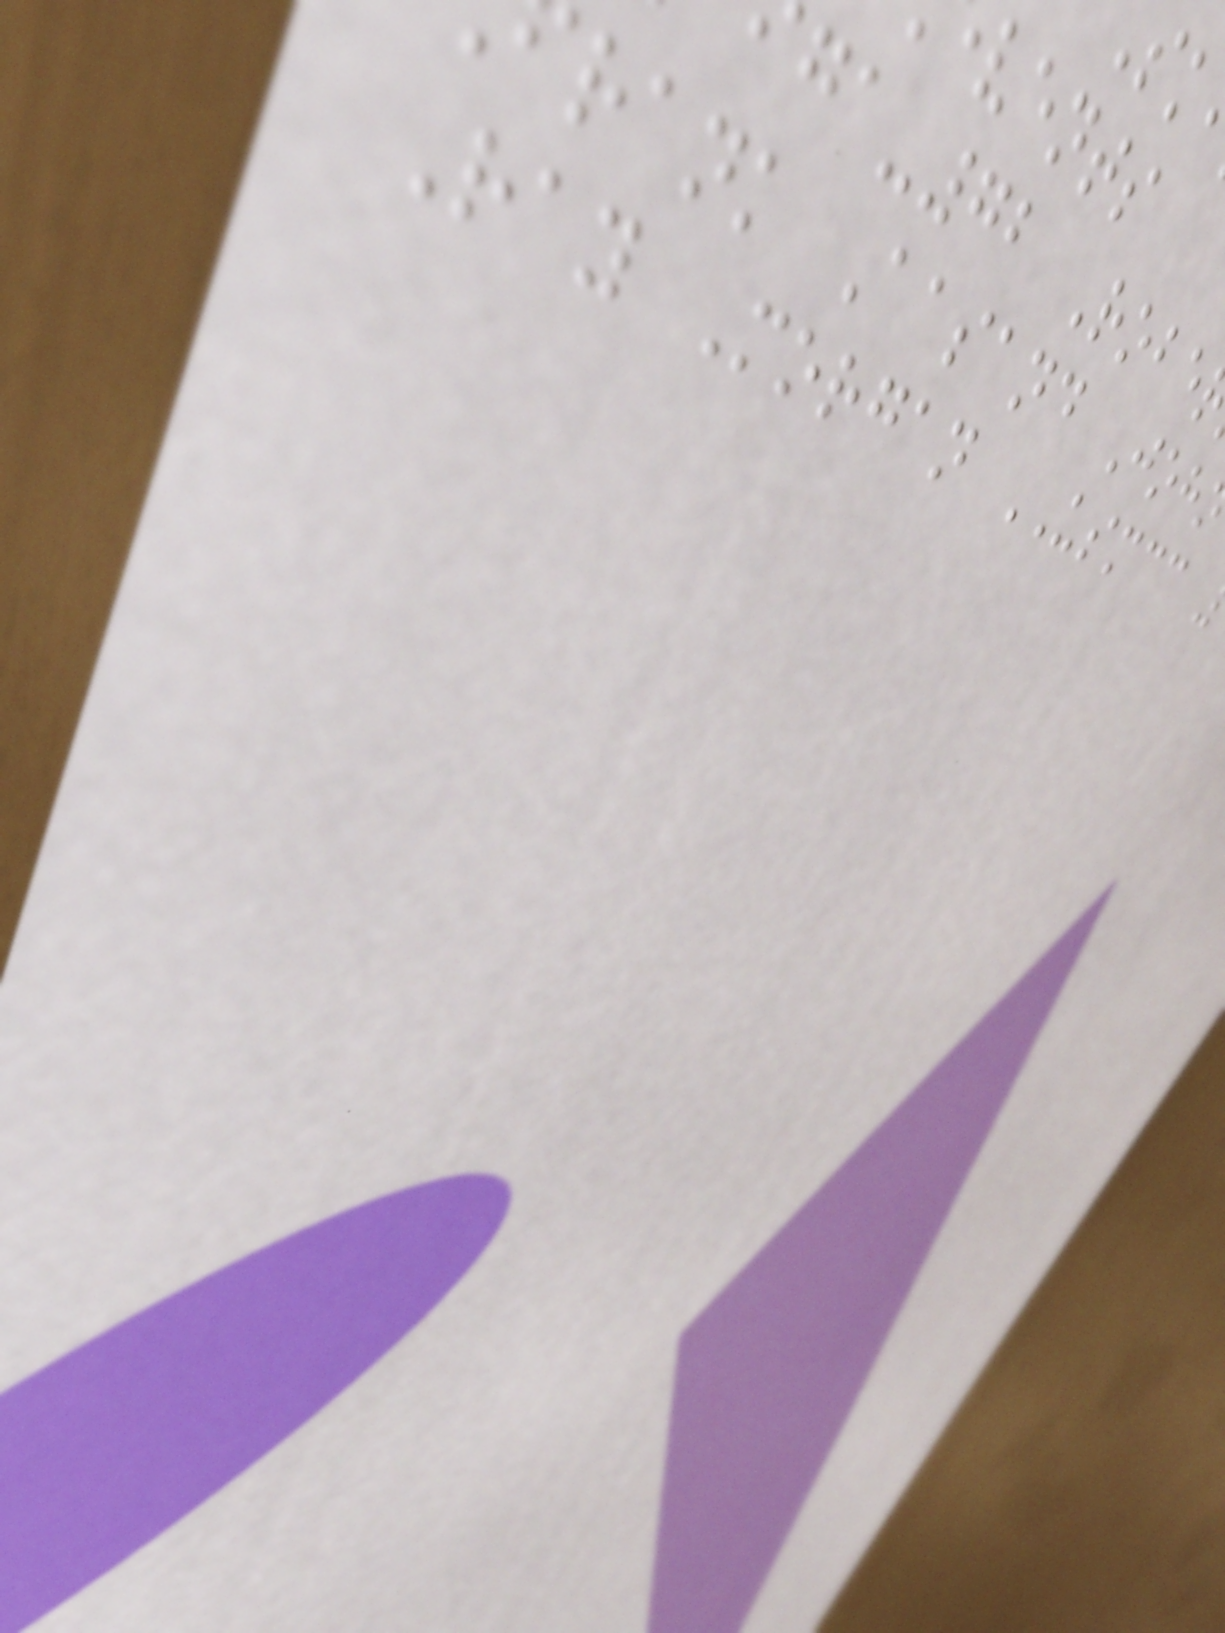vents
-72 Robe
rank Aasand Joh
Ray Morgan USMCC
